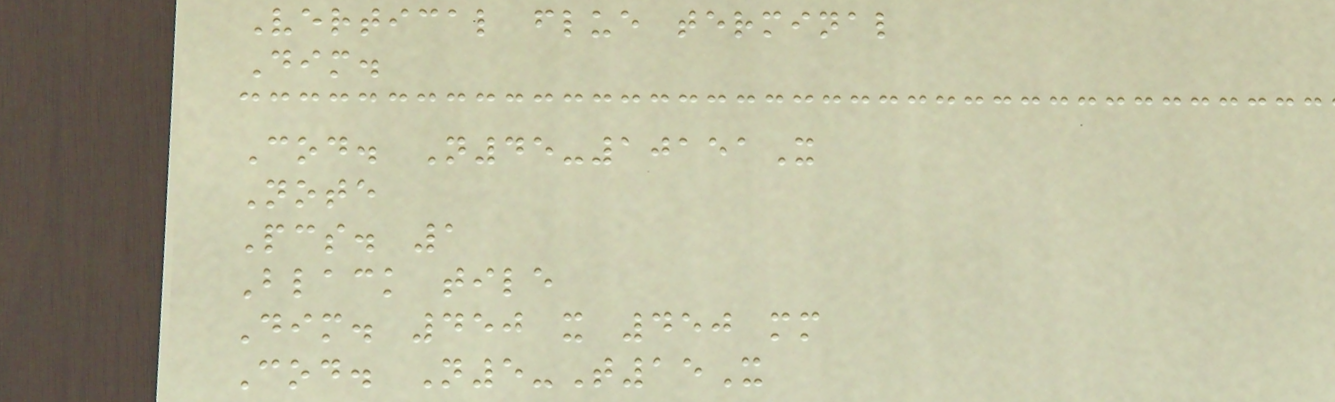Vertical flue terminal
Dim.
Cod. N45-10151X
Note
Pcs. 1
Black tile
Dim. 450 x 450 mm
Cod. N5-T15X
